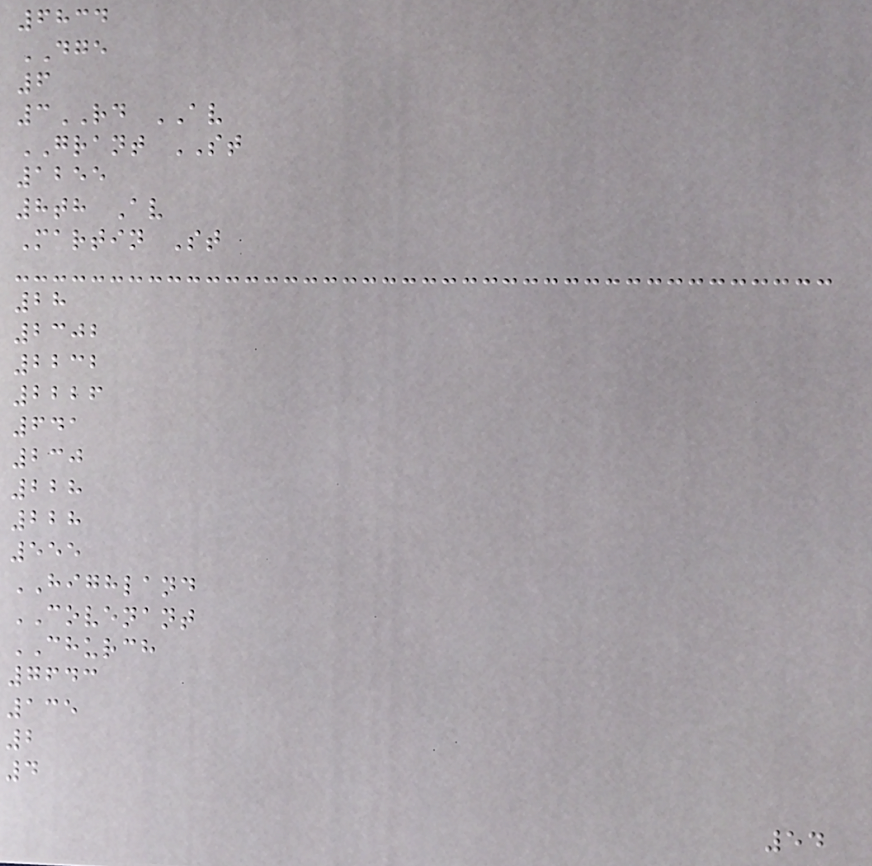6834
DGE
6
3RD AV
GRANT ST
1255
8th Av
Martin St
28
2302
2232
2226
641
230
228
228
555
HIGHLAND
COVENANT
CHURCH
7643
135
2
4
54
